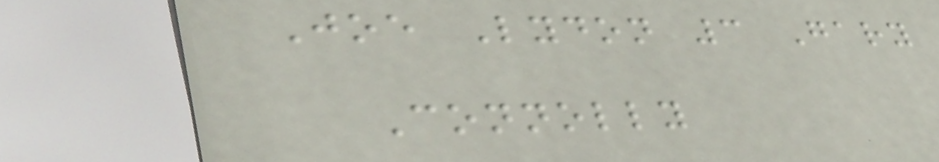Joe Lydon 3 Gary
Connolly
